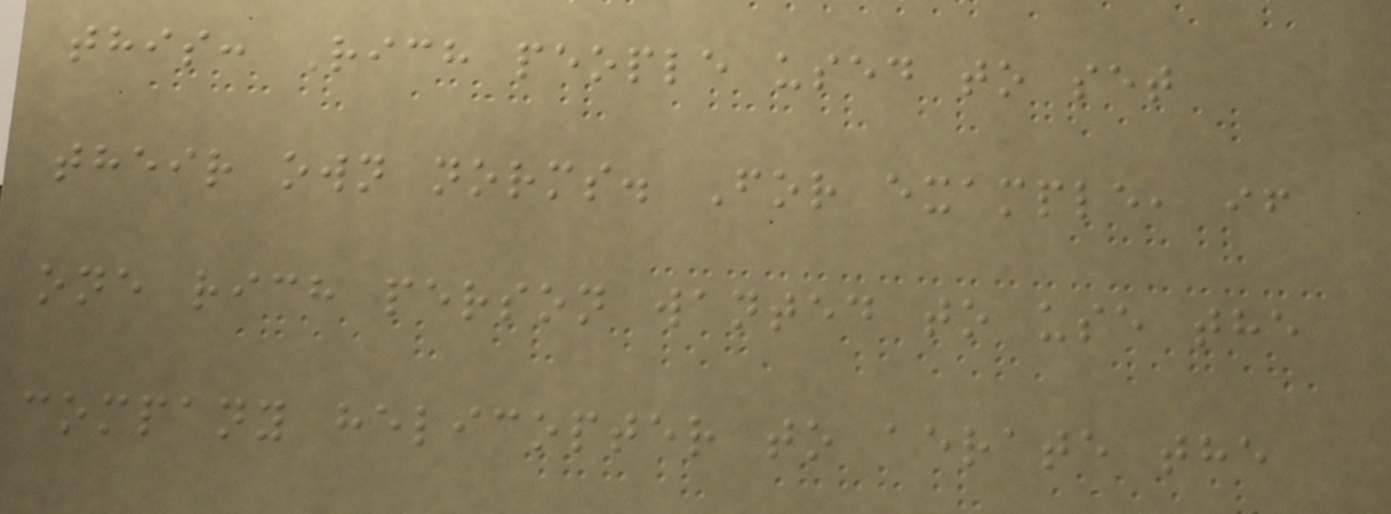this: Rich people used to set
their own norms. For example, if
one rich person wanted to use the
company helicopter to aerate the
